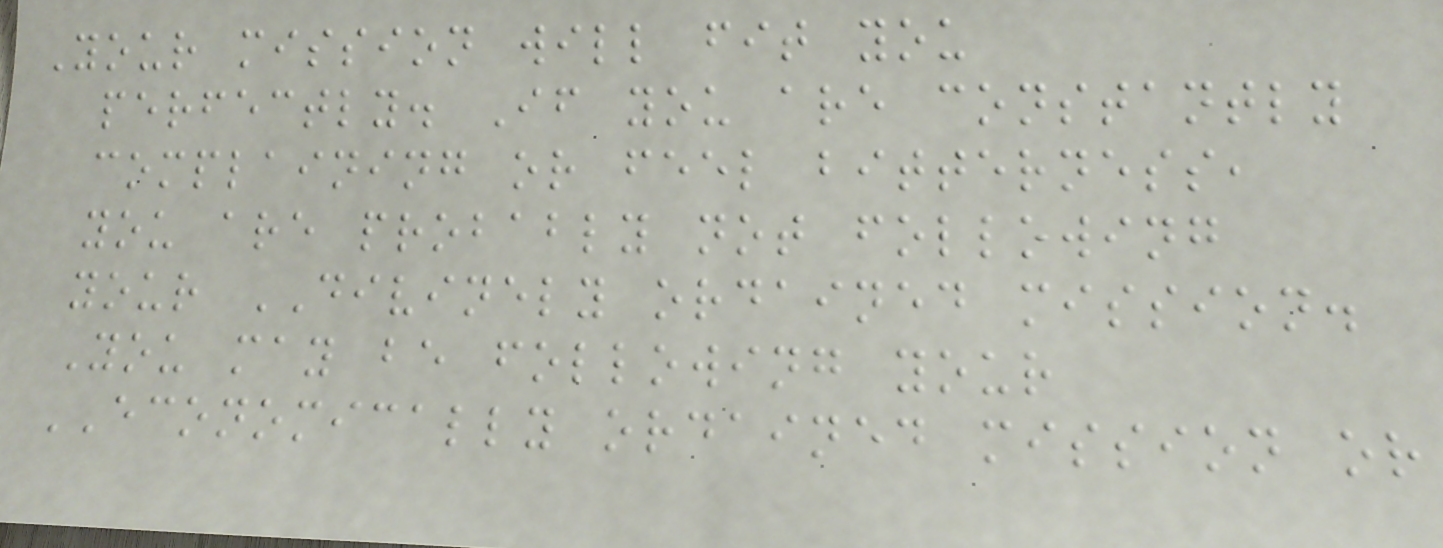Your mission will fit you
perfectly. If you are constantly
complaining or feel bitterness,
you are probably not following
your DIVINELY ordained mission.
You may be following your
ECONOMICALLY ordained mission or
